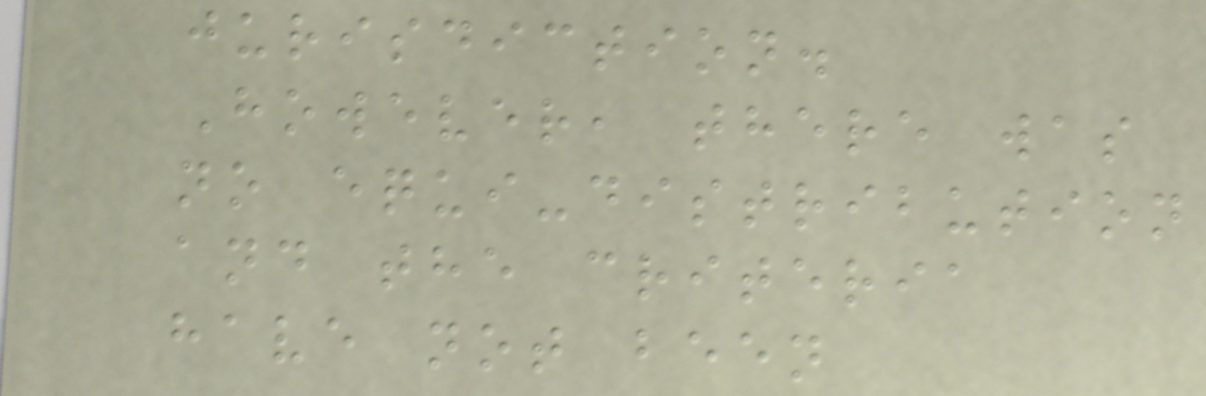jurisdiction.
However, there was
no equi-distribution
and the criteria
have not been
